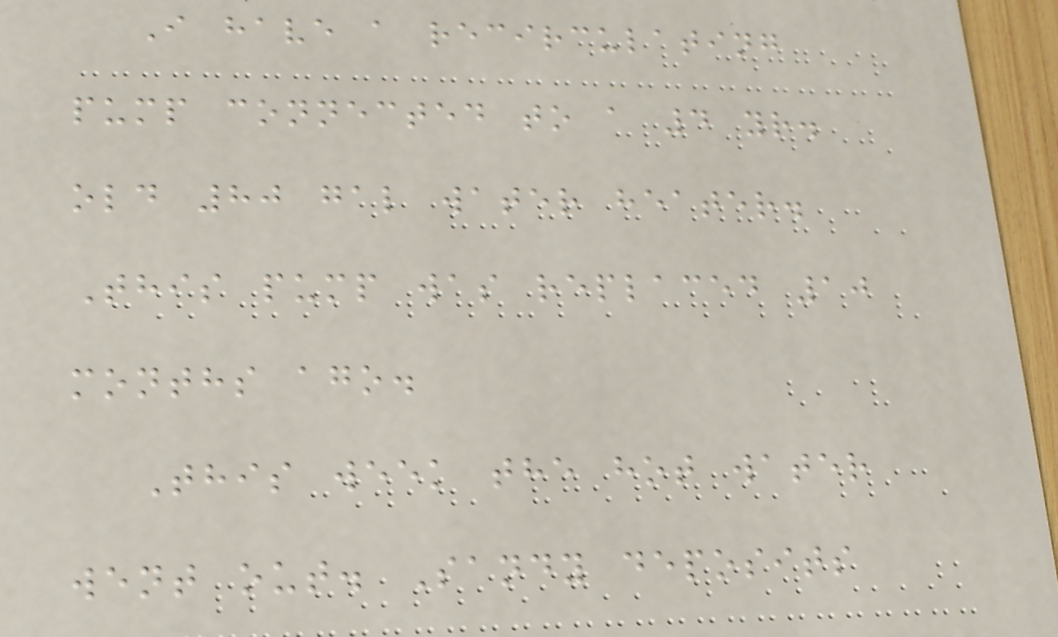I have a recirculating
pump connected to a 4 yr.
old 80 gal water heater.
This pump was replaced 10
months ago.
This week the hot water
went out. Sandy deposits
